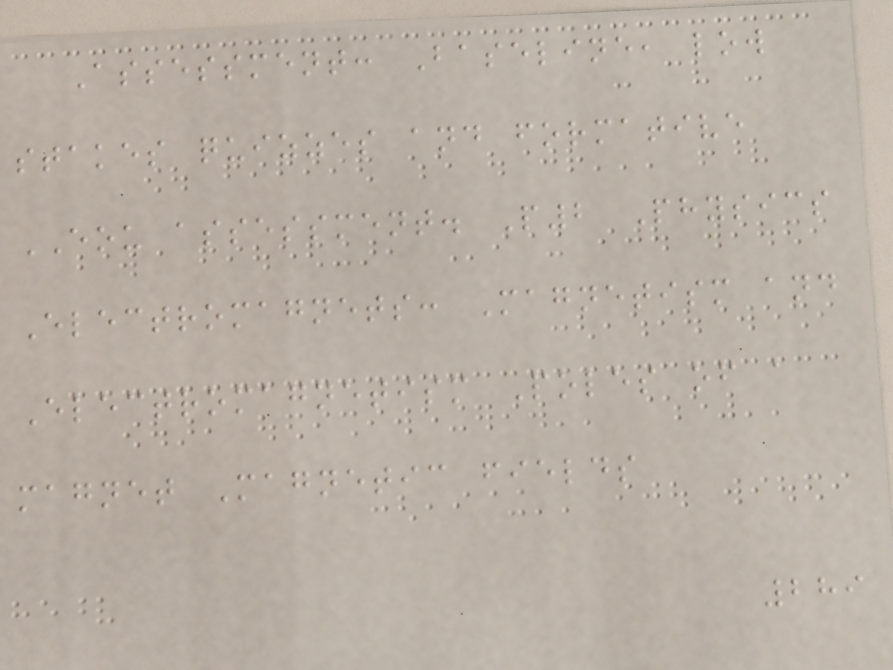Assessment: Baseline, low
stakes quizzes and formative
EOU assessment. P2 Physics
Electromagnets: Magnetism and
Electromagnetism Poles of a
magnet Magnetic fields
289
